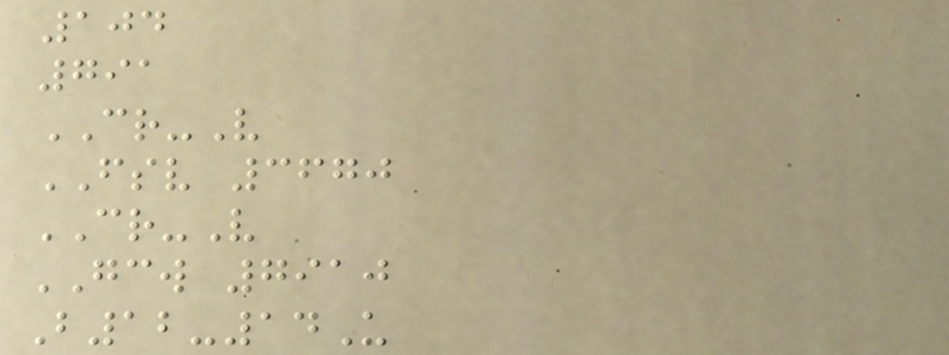104
791
CR-V
FSV 3670
CR-V
GCW 7910
B12-14U
